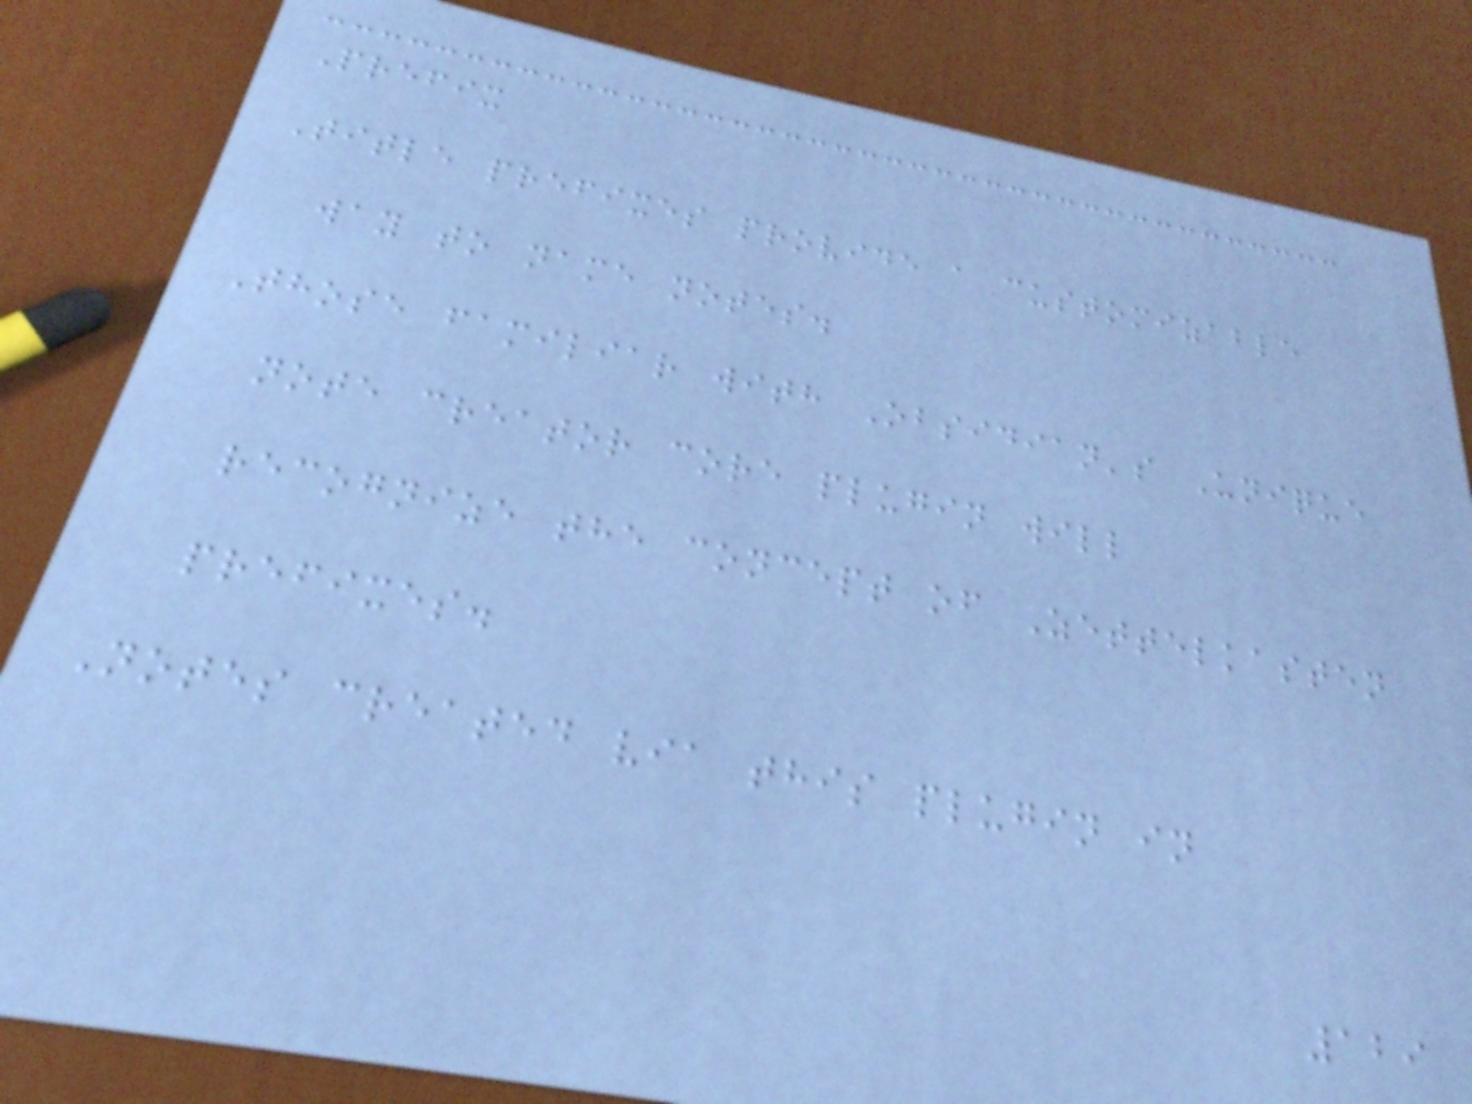Prefix
Title prefixes provide a customizable
way to name notes.
Those familiar with Obsidian's Unique
note creator core plugin will
recognize the concept of Zettelkasten
prefixes.
Notes created via this plugin in
129
